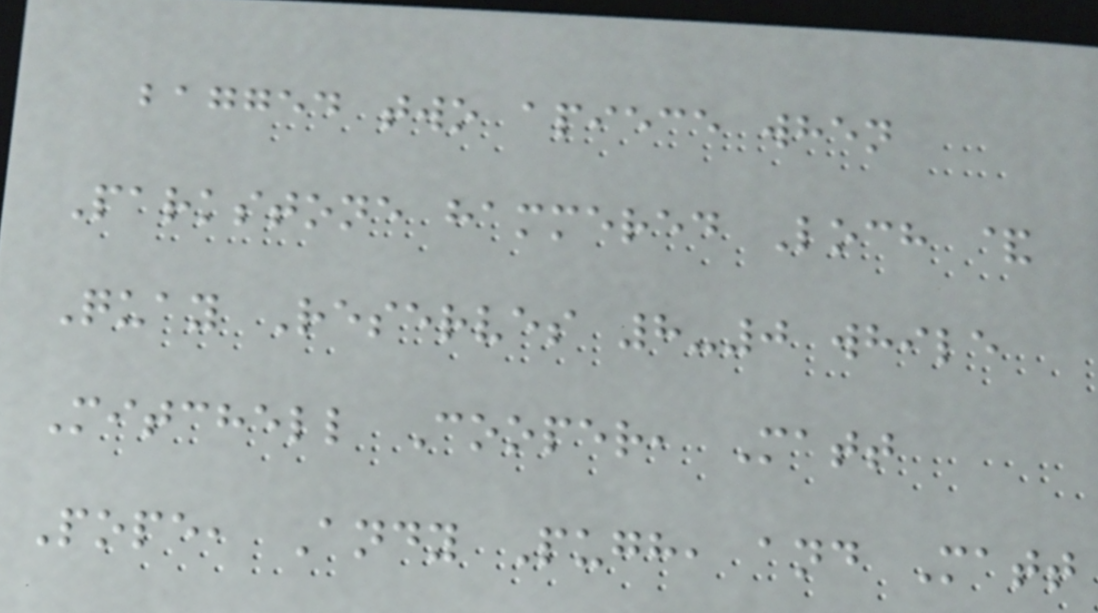bagged two apiece when
Parkstone hammered Loch &
Quay Reserves 8-0 while
Mitchell Cooper, Matt
Pope, Andy Pugh, and Matt
